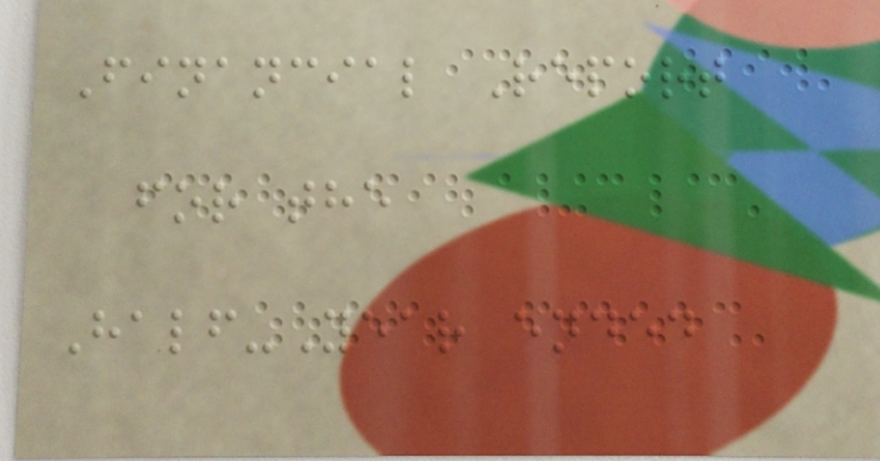Financial Report
for the
Half-Year ended
